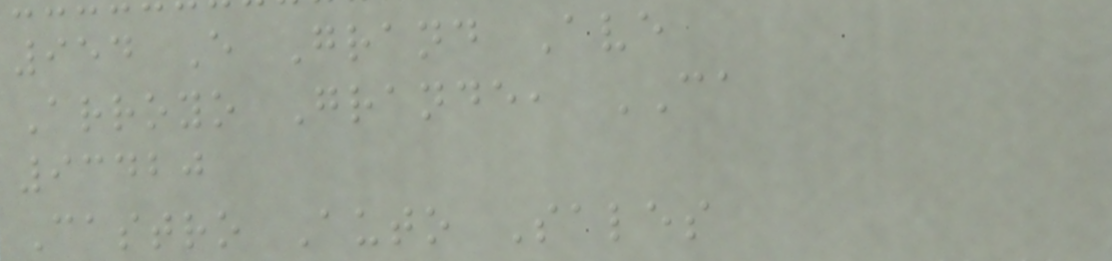954 E Grand Ave
Arroyo Grande, CA
93420
Castro Auto Sales
